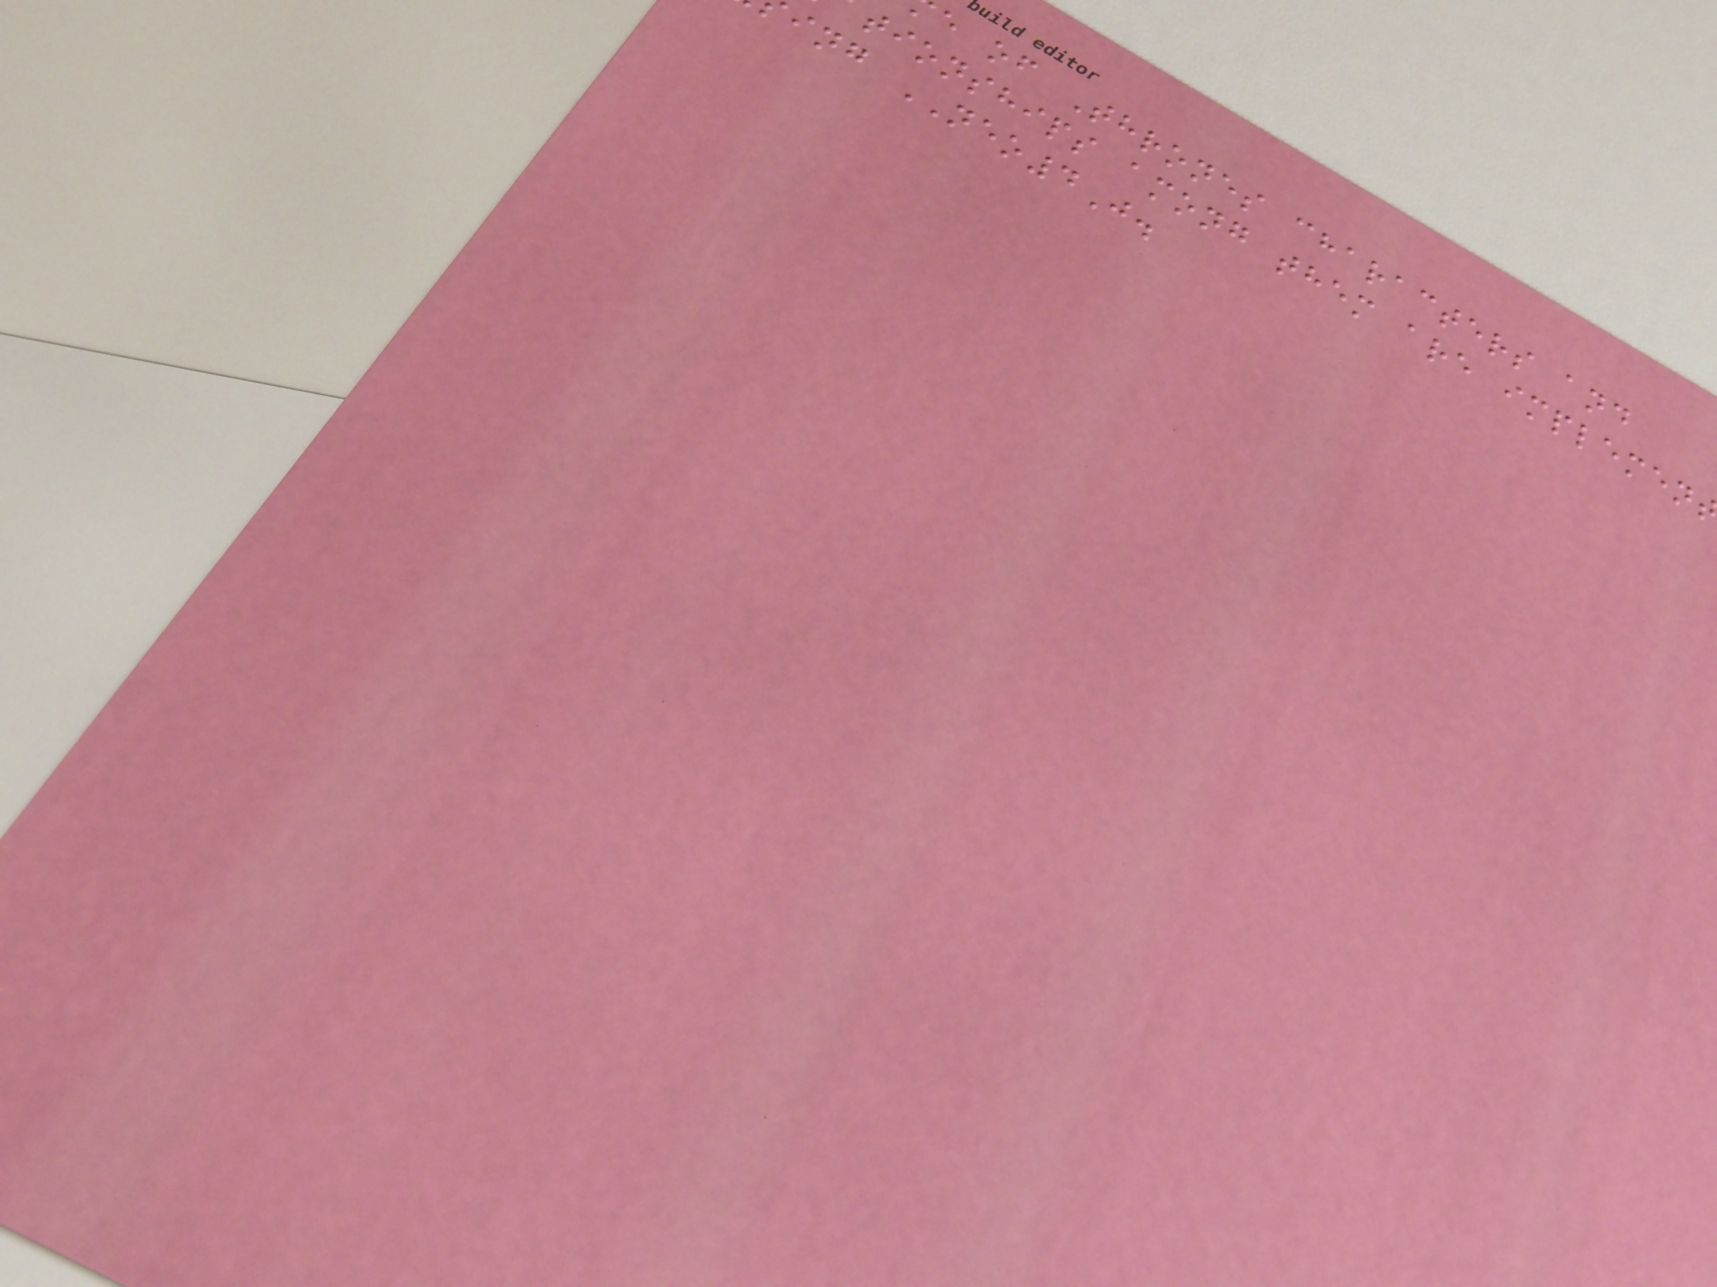e of Thrones characters and
tionships among them are implemen
ing NEO4J.
